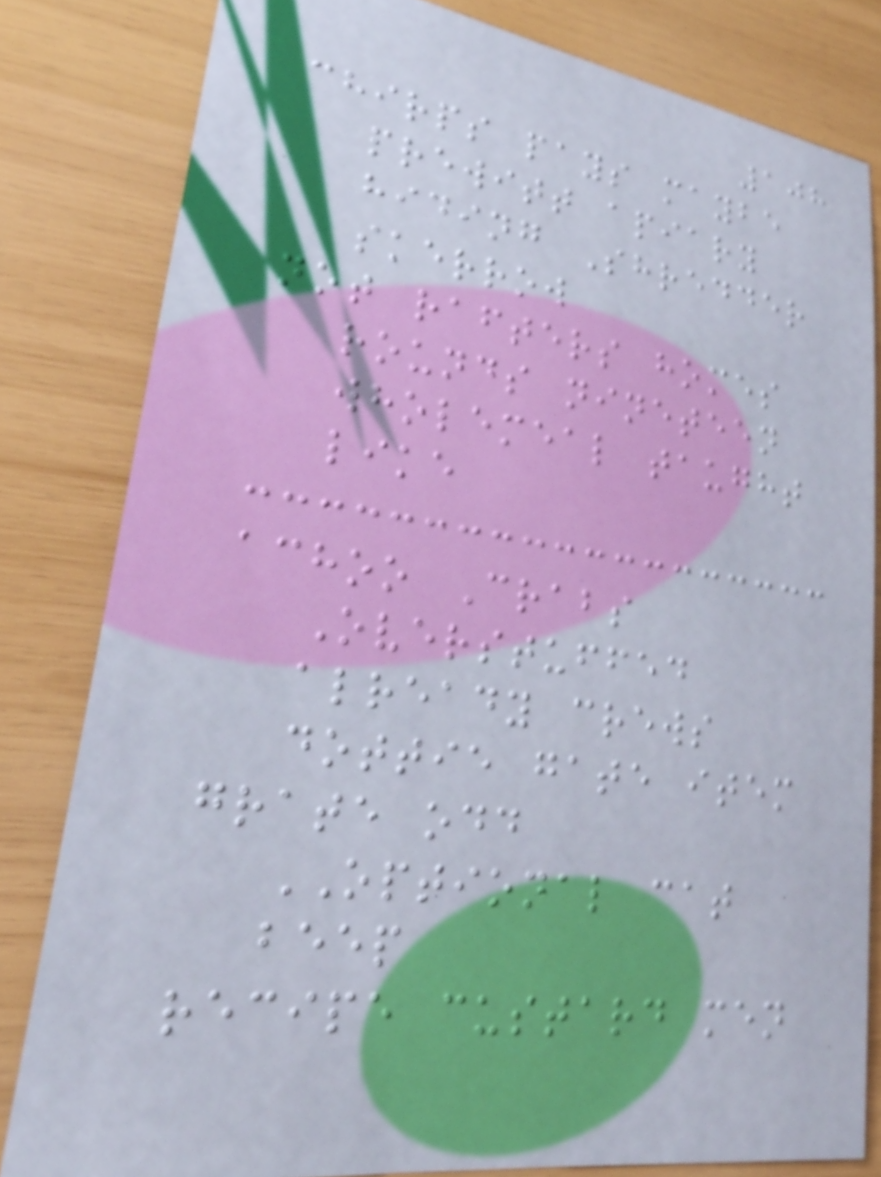108
chirps pays maybe
prewitt apiary
hiding Shredder
skerrow
not rafters homes
rounds nineteen
wholemeal taught
like
achoo Crabs
Overstuffed
already crews
dottie gate item
grate odd
OPTIONAL cat
beep
recipe custard men
